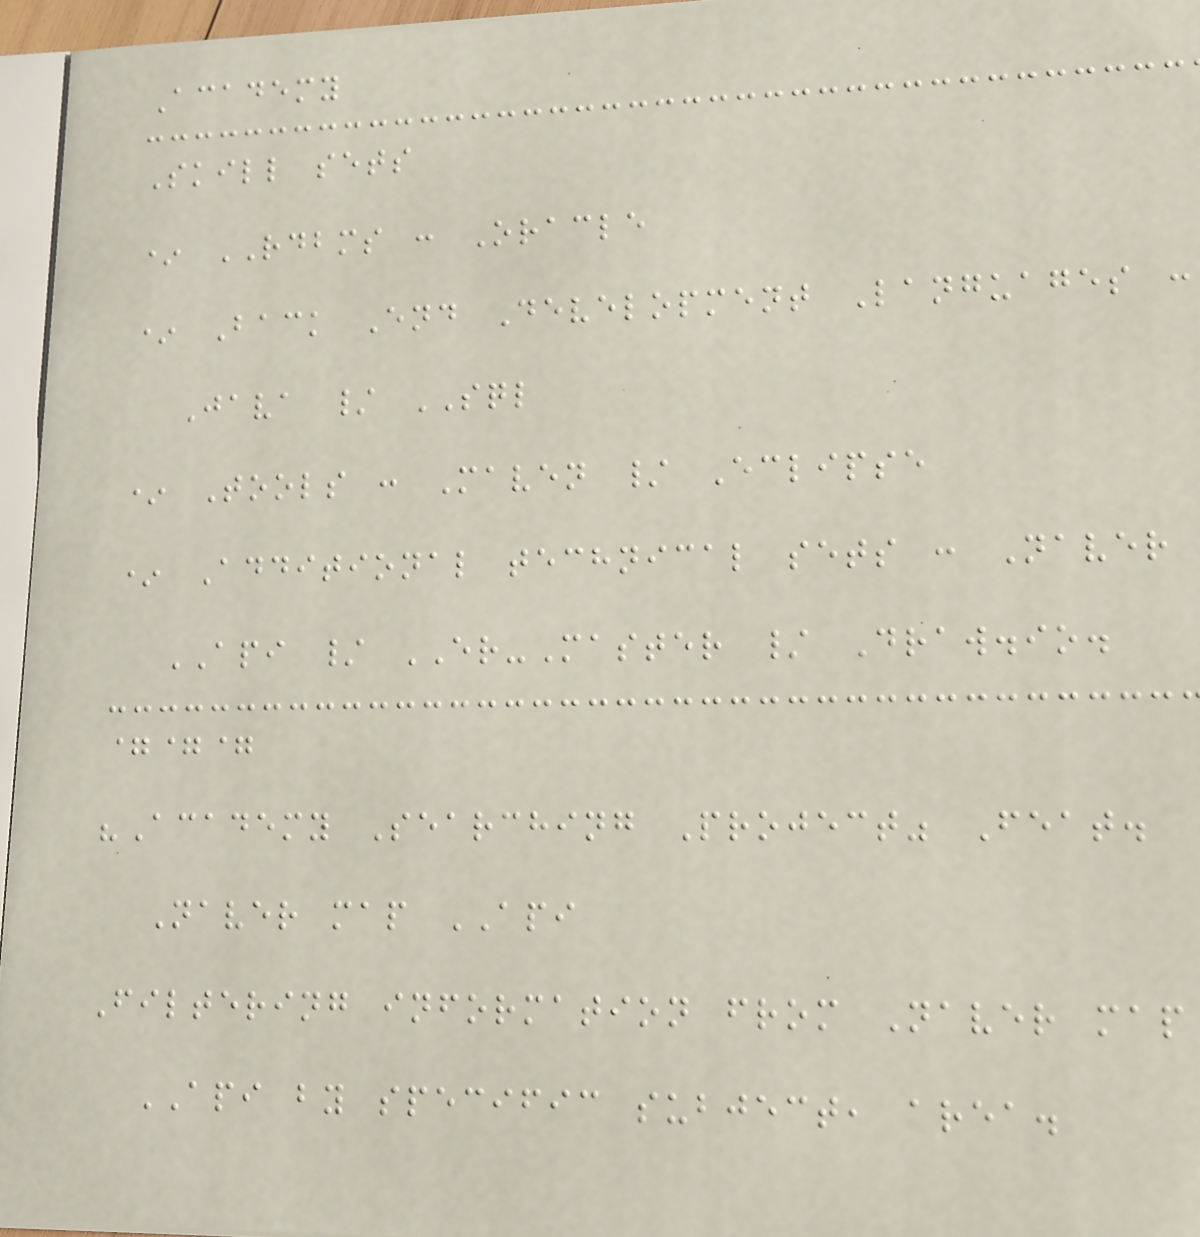Academy
Skill sets
* RDBMS : Oracle
* Back End Development Languages :
Java / SQL
* Tools : Maven / Eclipse
* Additional technical sets : Naver
API / ER-Master / Draw.io.
===
"Academy Searching Project" Feat.
Naver map API
Filtering information from Naver map
API by specific subject, area.
